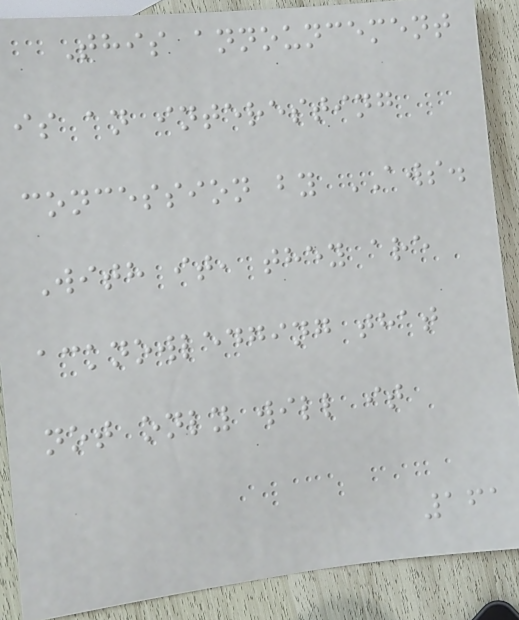This announcement
is an interesting
concession by AWS.
With it, they are
acknowledging that
not only will it
161
